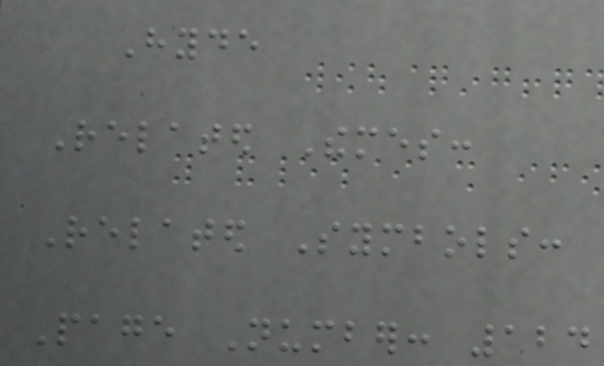Hyde
Related Themes:
Related Symbols:
Page Number: 124
